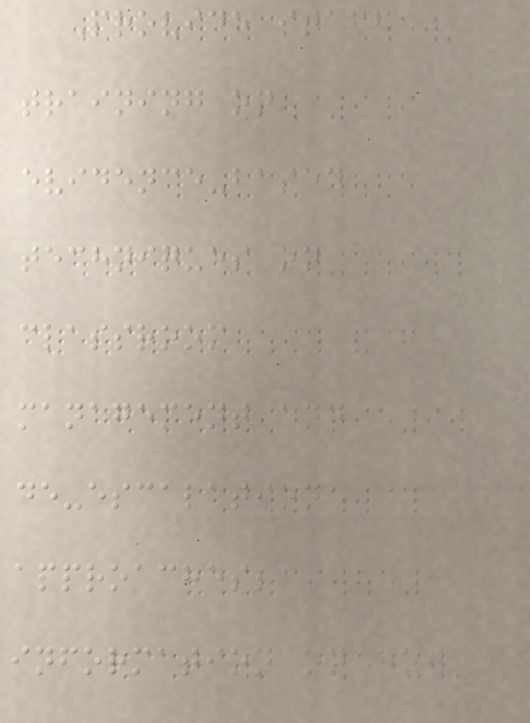Provide staff
training on
evidence-based
techniques on
classroom
management and
de-escalation
approaches;
information on how
